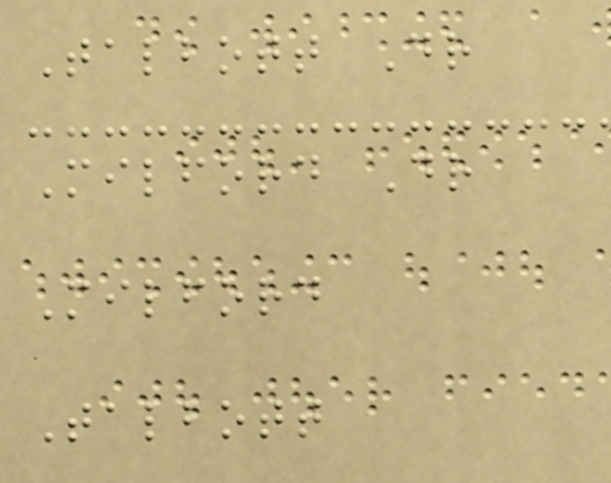Talbott Dr
Milford Dr
Milford
Talbott
